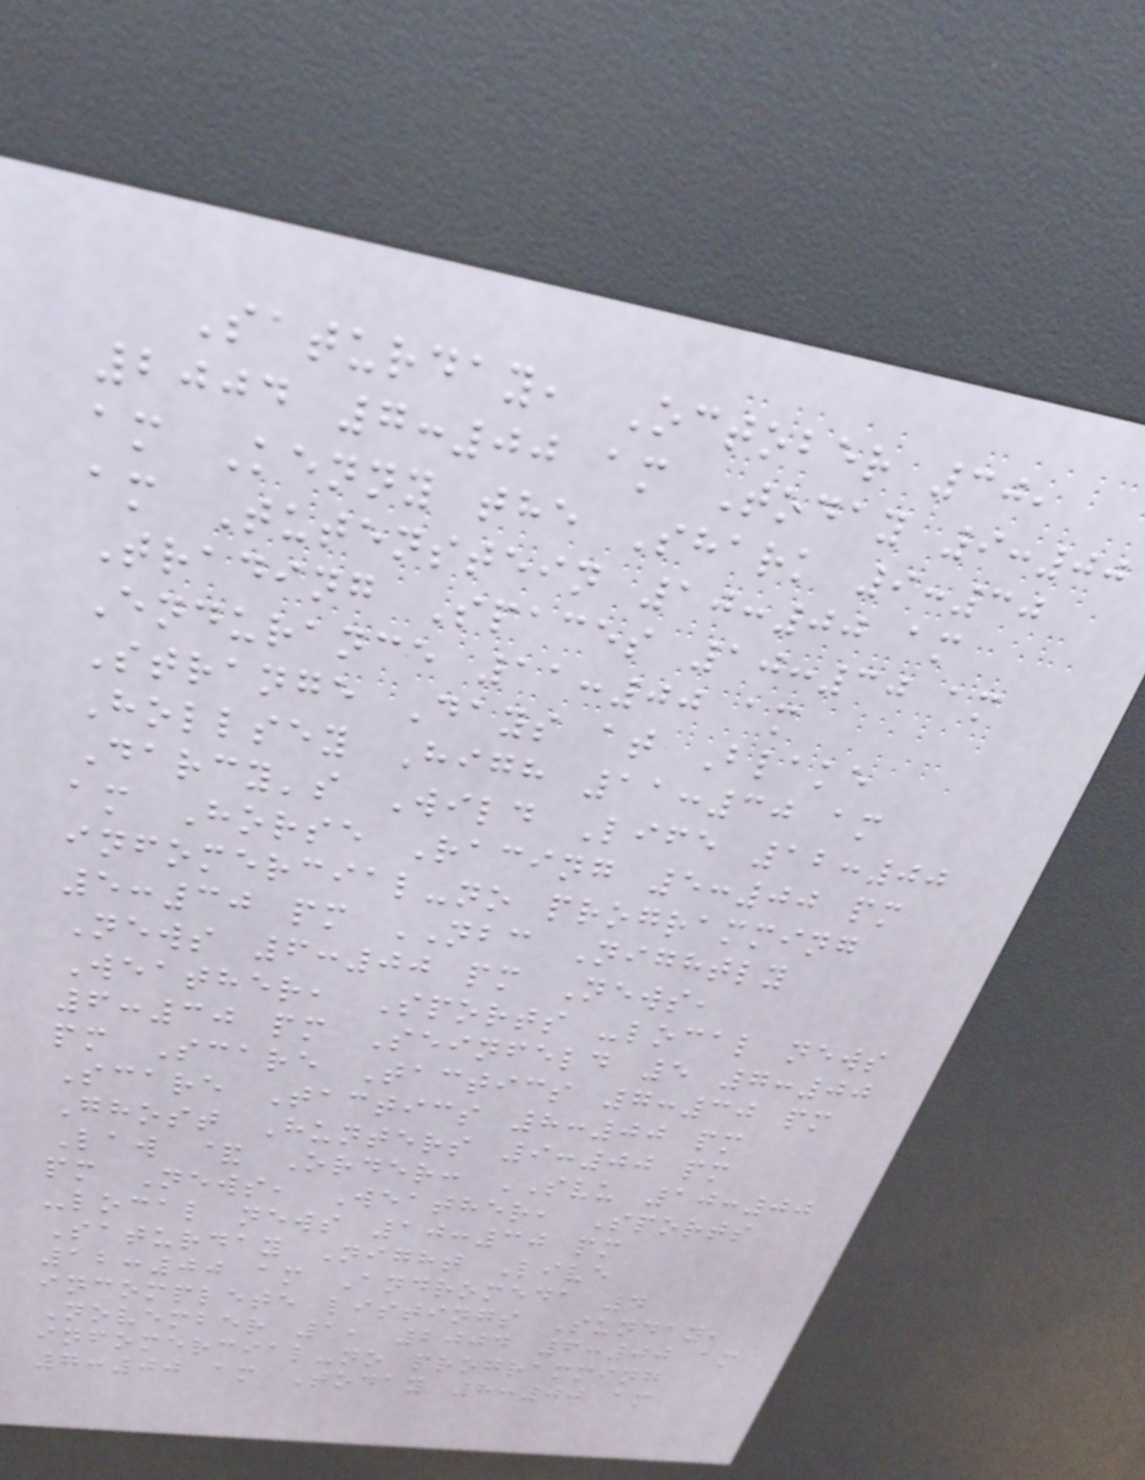Saturday, October 30,
2004 7:00 am Today 9:00
am Kenny the Shark 9:30
am Tutenstein 10:00 am
Trading Spaces 10:30 am
Endurance 11:00 am
Strange Days at Blake
Hollsey High 11:30 am
Darcy's Wild Life 12:00
am Horse Racing 5:00 pm
infomercial-no programming
5:30 pm NBC Nightly
News 6:00 pm News,
Weather, Sports -local news
6:30 pm Seinfeld 5 7:00
pm Scare Tactics 7:30 pm
Scare Tactics 8:00 pm
Ghost Hunters 9:00 pm
Law & Order: SVU 10:00
pm News, Weather, Sports
-local news 10:30 pm
Saturday Night Live
12:00 am Andromeda 4
incomplete listings Sunday,
November 1, 2004 6:00 am
infomercial-no programming
7:00 am Today 8:00 am
